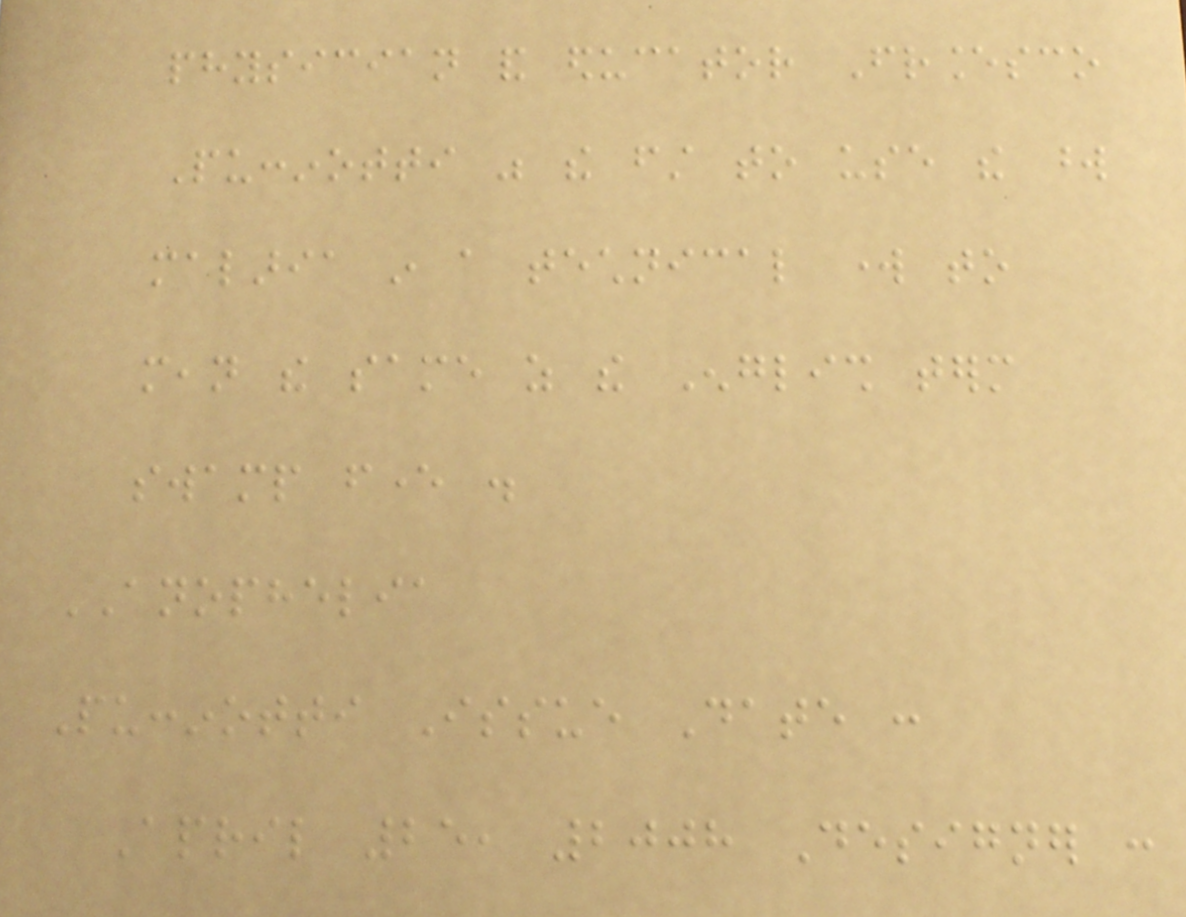physician and educator Francesco
Puccinotti was the first to use the word
malaria in a technical work to
mean the same as the English term
swamp fever .
ANOPHELIA
Puccinotti Issue Date :
April 25, 2008 Designer :
